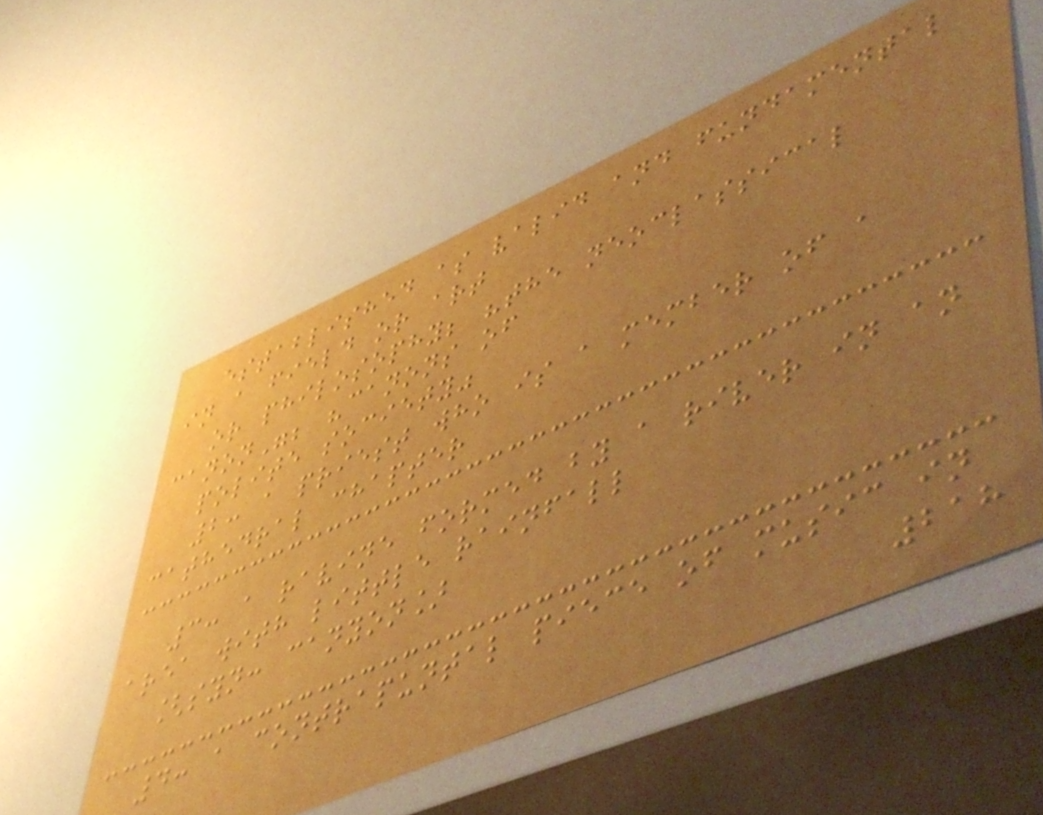established as valid and fundamental
in a field or art
or philosophy; "the neoclassical
canon"; "canons of
polite society"
2: a priest who is a member of a
cathedral chapter
3: a ravine formed by a river in an
area with little rainfall
[syn: canyon]
4: a contrapuntal piece of music in
218
